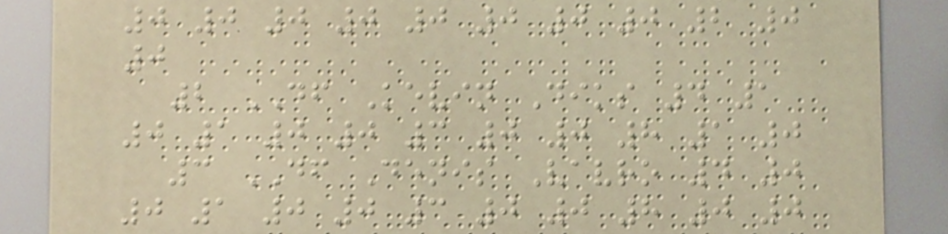0 0 0 0 0 0 0 0 2 0
0
2 DF Kevin Diks 4 1
0 1 0 0 3 0 0 8 1 0
3 DF Denis Vavro 4 0
0 1 0 0 3 0 0 8 0 0
